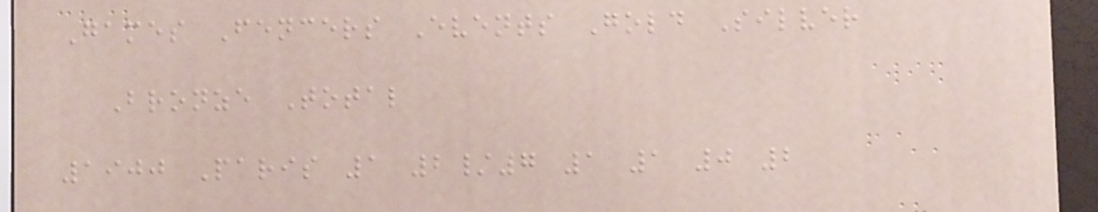Games Fencers Events Gold Silver
Bronze Total
1900 Paris 1 2/7 1 1 0 2
